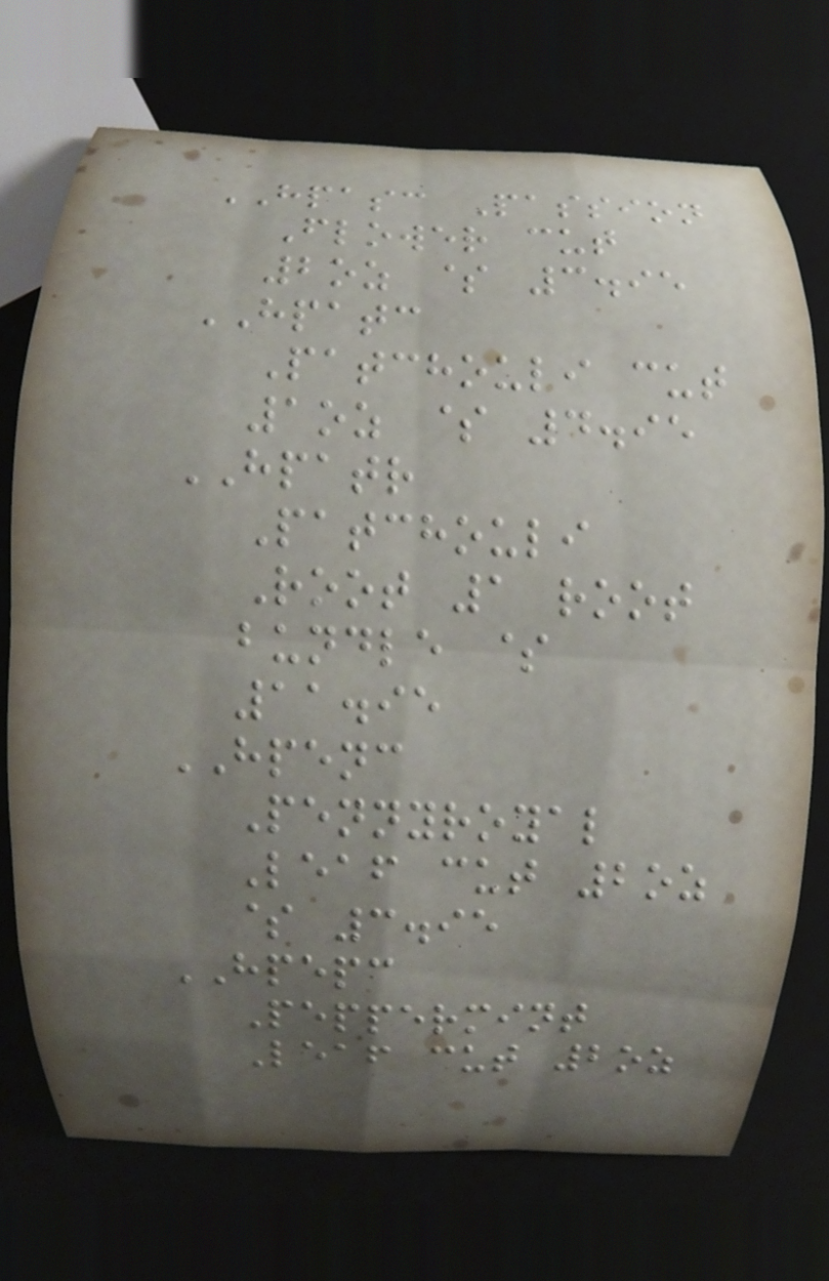HPASC Passion
Flower cut
2oz $ 3.95
HPATC
Patchouli cut
1oz $ 4.95
HPATR
Patchouli
Root 1 root
bundle $
11.95
HPENC
Pennyroyal
Leaf cut 2oz
$ 3.95
HPEPC
Peppermint
Leaf cut 2oz
